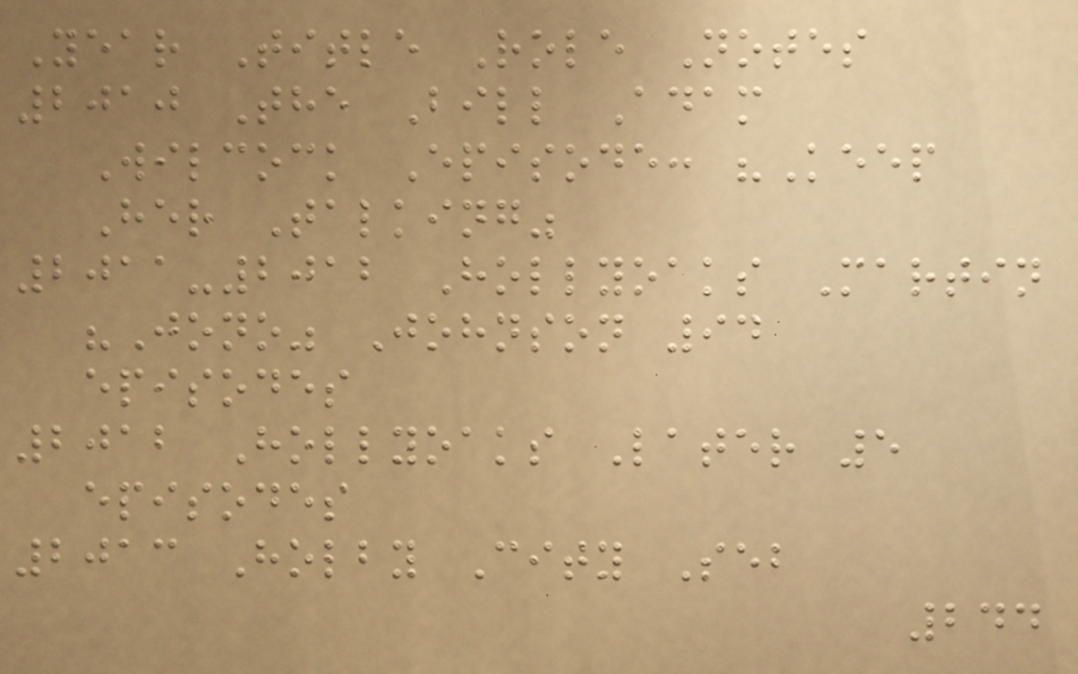Year Title Role Notes
2010 The Bill Adam
Wilcock Episode: "Keep
Her Talking"
2011-2012 Hollyoaks Martin
"Jono" Johnson 94
episodes
2012 Hollyoaks Later 5
episodes
2013 Holby City Seb
244
